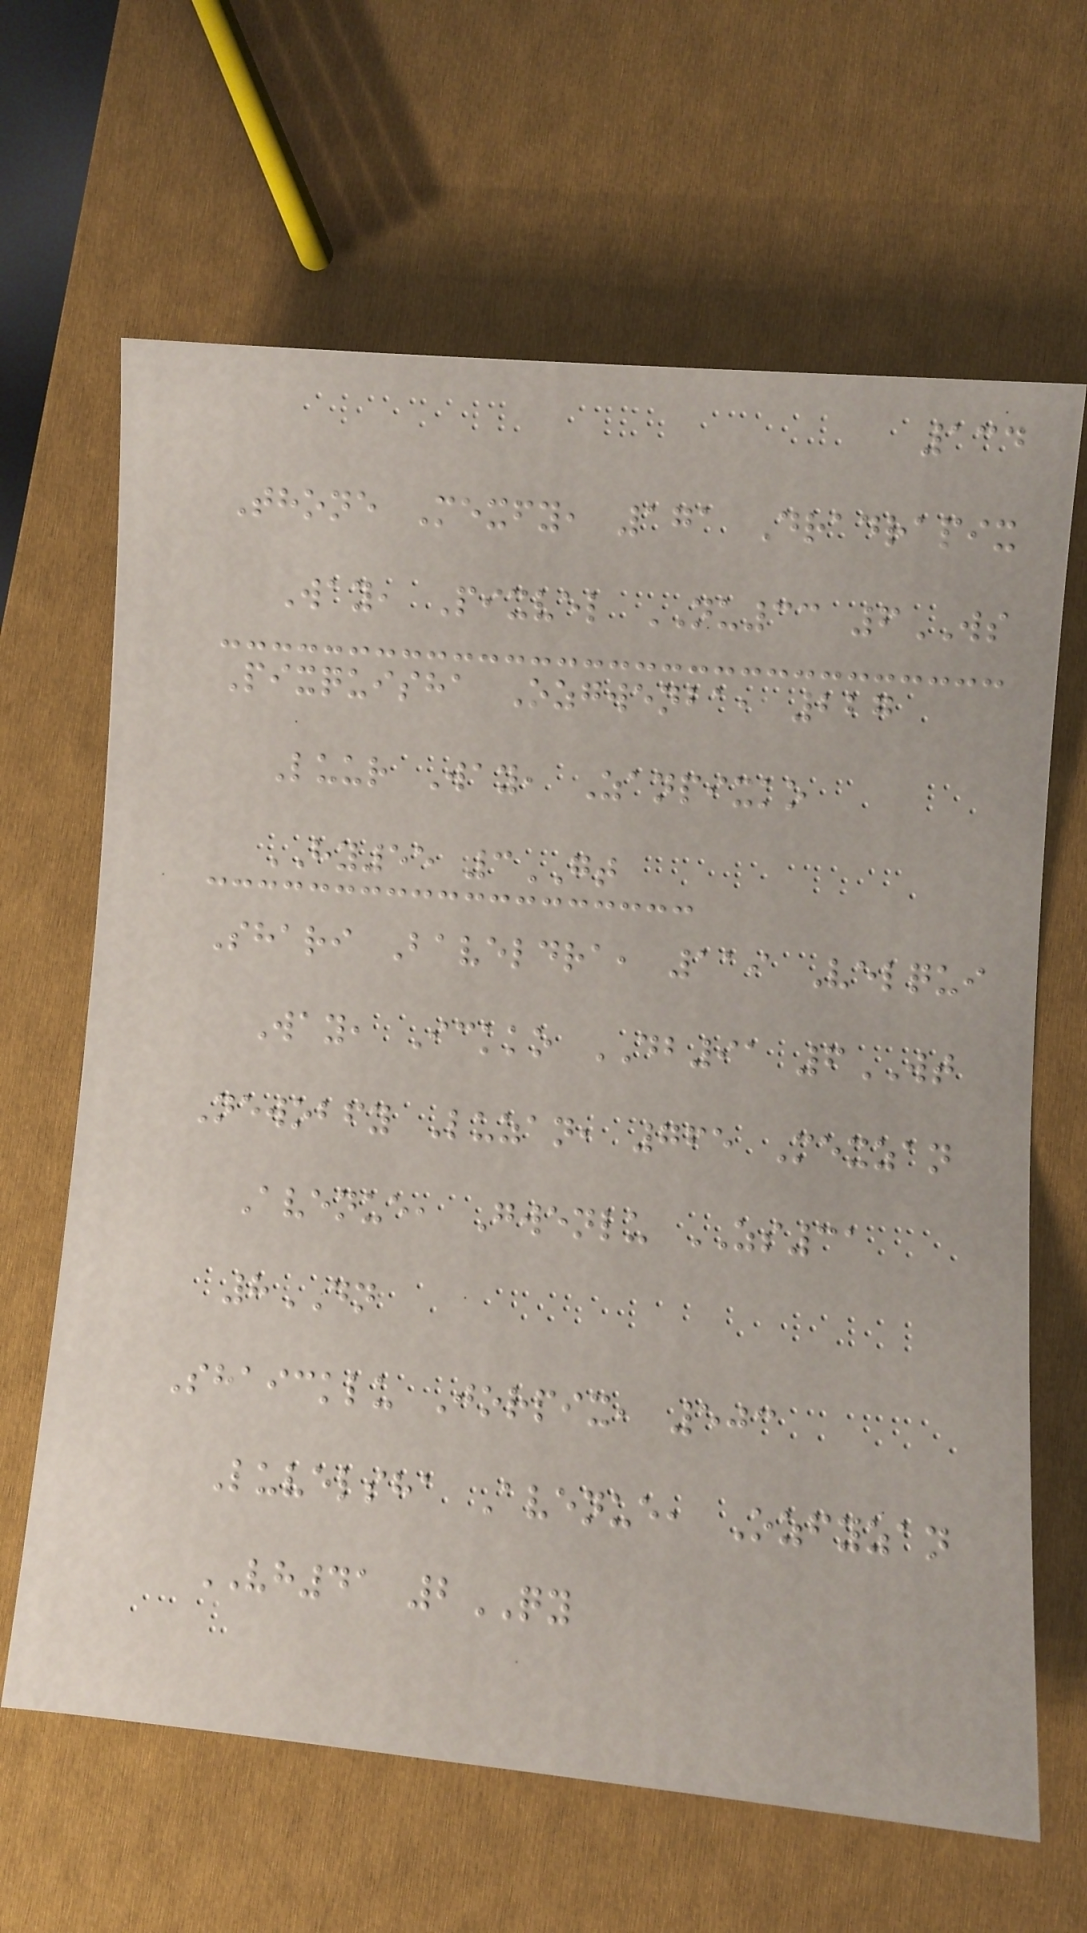134
Thone Mexfy, 171 Dradrapix
Way, Pixvel NU33 6WS
Pixquisha Ozgwenba, 227
Luur Way, Zanpixko
HY55 3GT
Shari Baveldra, 119 Velqui
Way, Ickko DB91 6WT
Newobfy Luzan, 765 Mexzan
Avenue, Gwenlu ZS31
8DN
Shaicklu Jorpix, 503
Luvelsha Avenue, Ozfyzan
VH41 2QY
